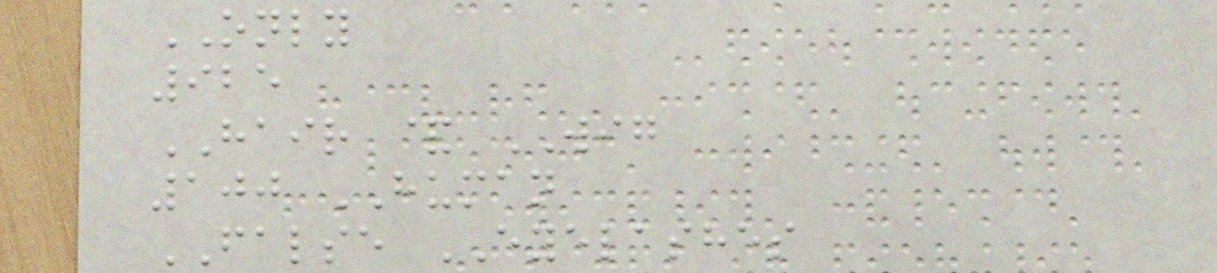ONLY
925
HAIR & WIG
100 HUMAN
FALSE EYELASHES
